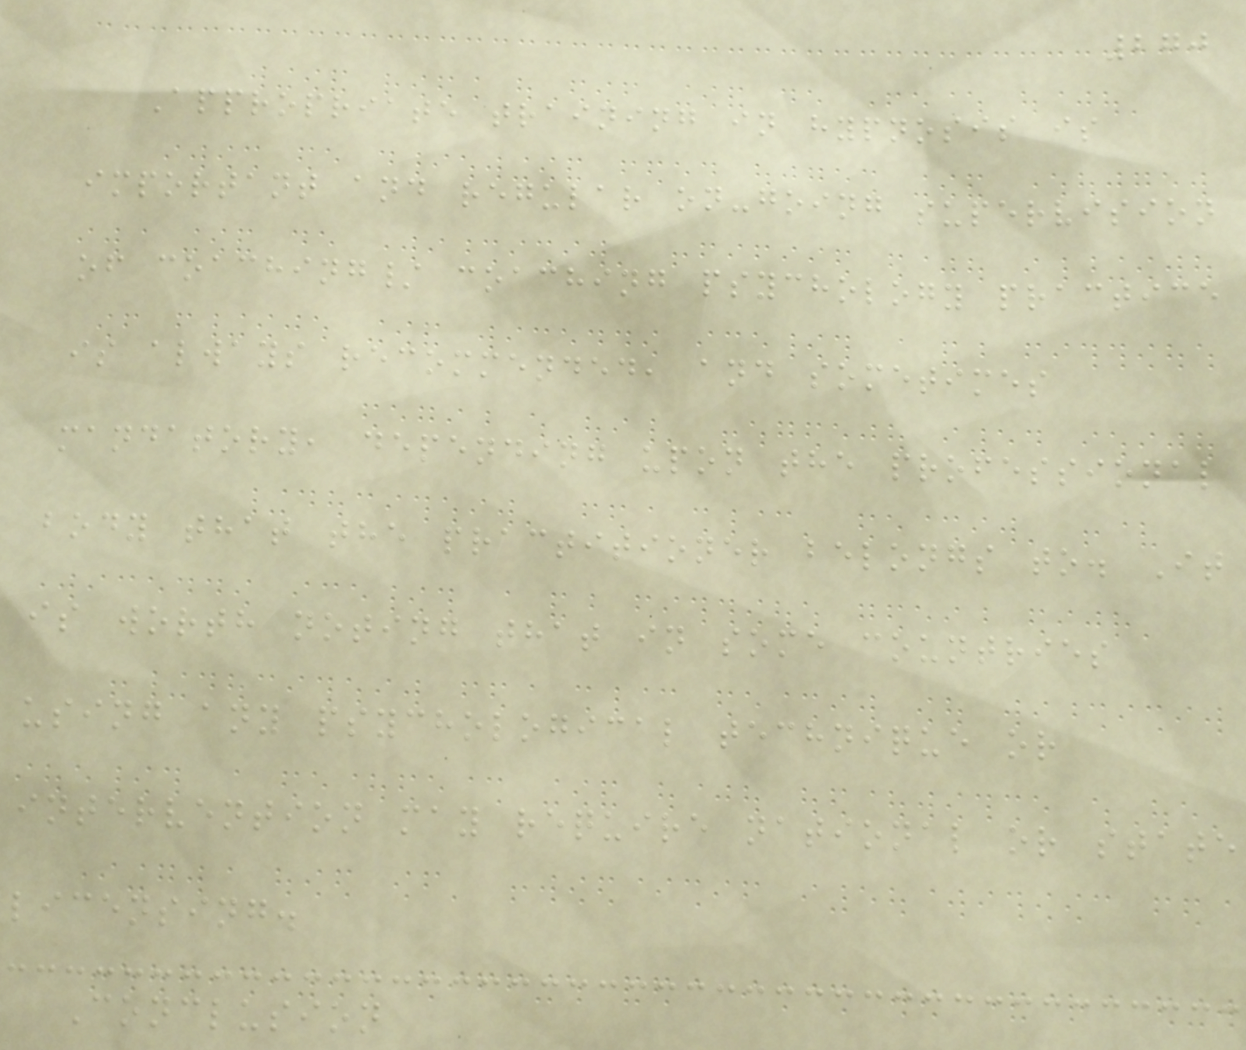270
Appropriate training in hypnosis is
important and regular on-going supervision
of coaching/ coaching psychology practice
is always recommended, and sometimes
mandatory, depending upon the professional
body that the practitioner belongs to. It
is worth noting that in some countries
using any psychological technique or
intervention may require national or state
licensing.
Conclusion
